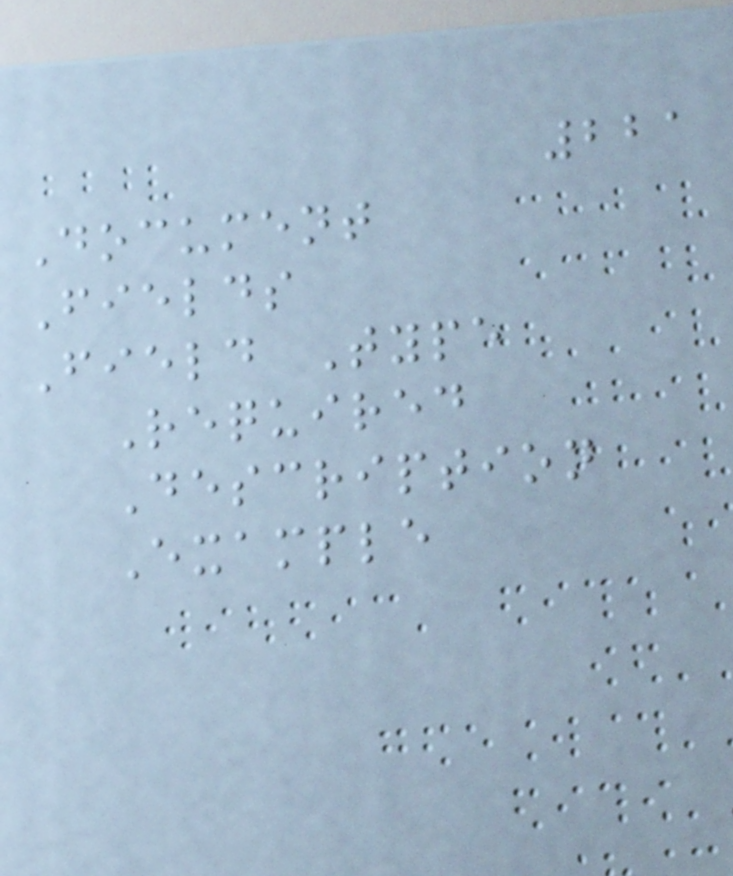221
Document
Fields
Field Type
Required
Description
Example
